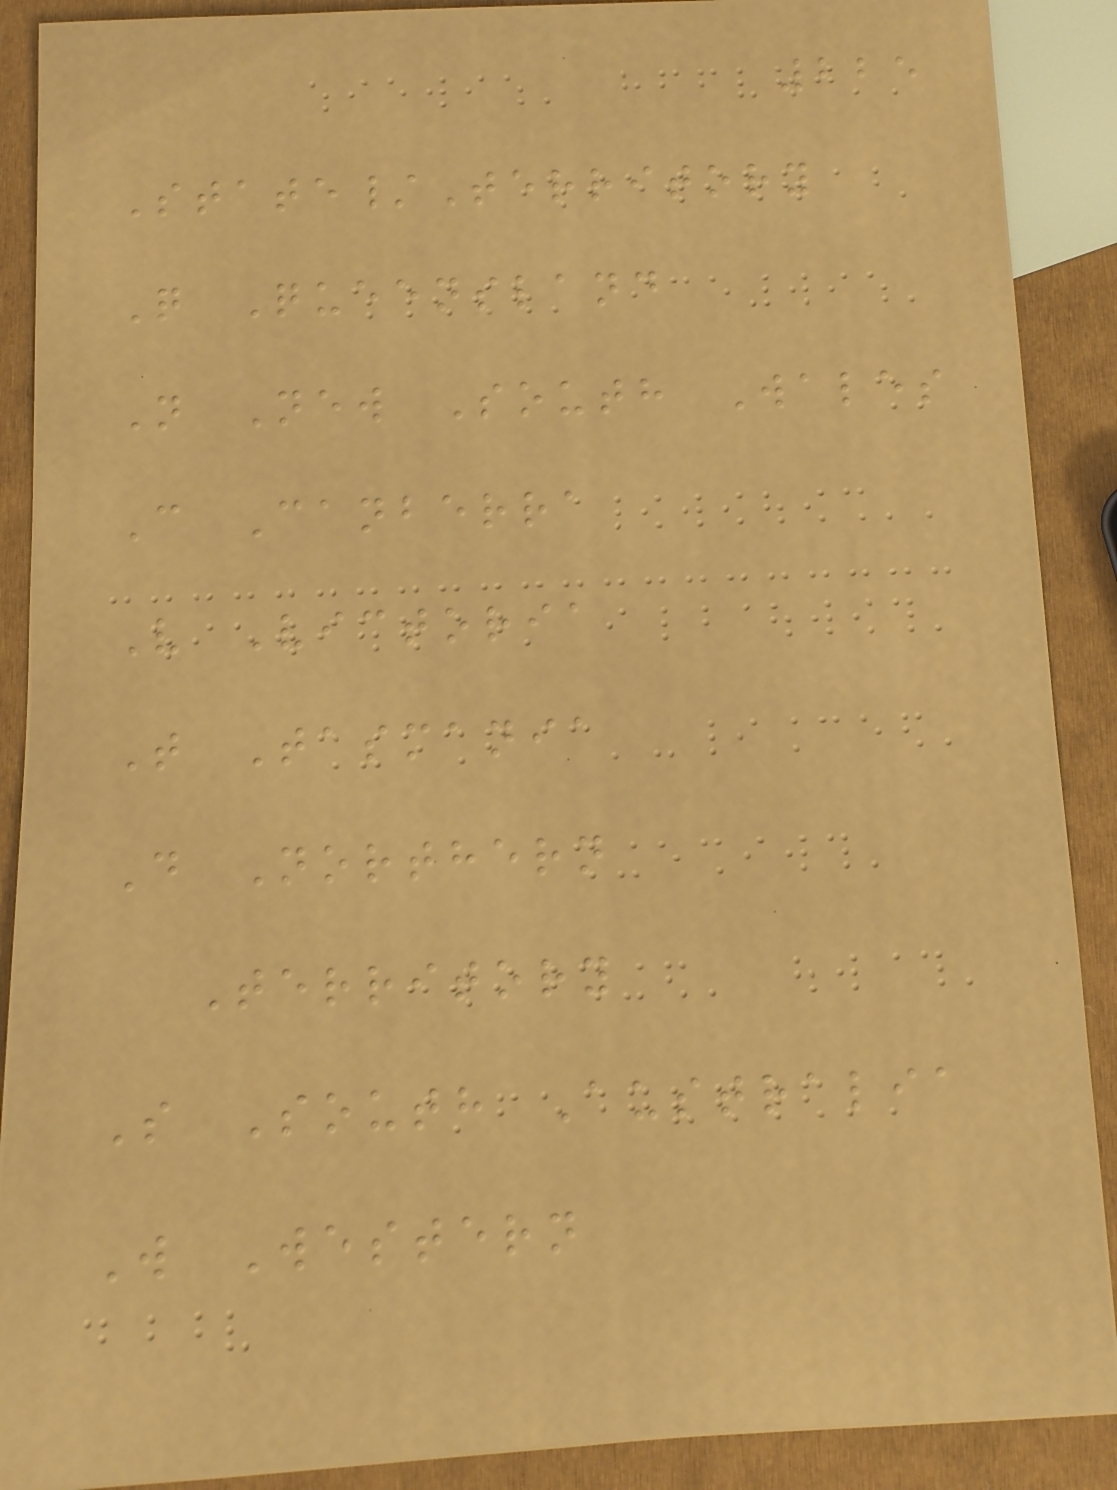225
State/Territory
Q Queensland
N New South Wales
C Canberra
V Victoria
T Tasmania
D Northern
Territory
S South Australia
W Western
